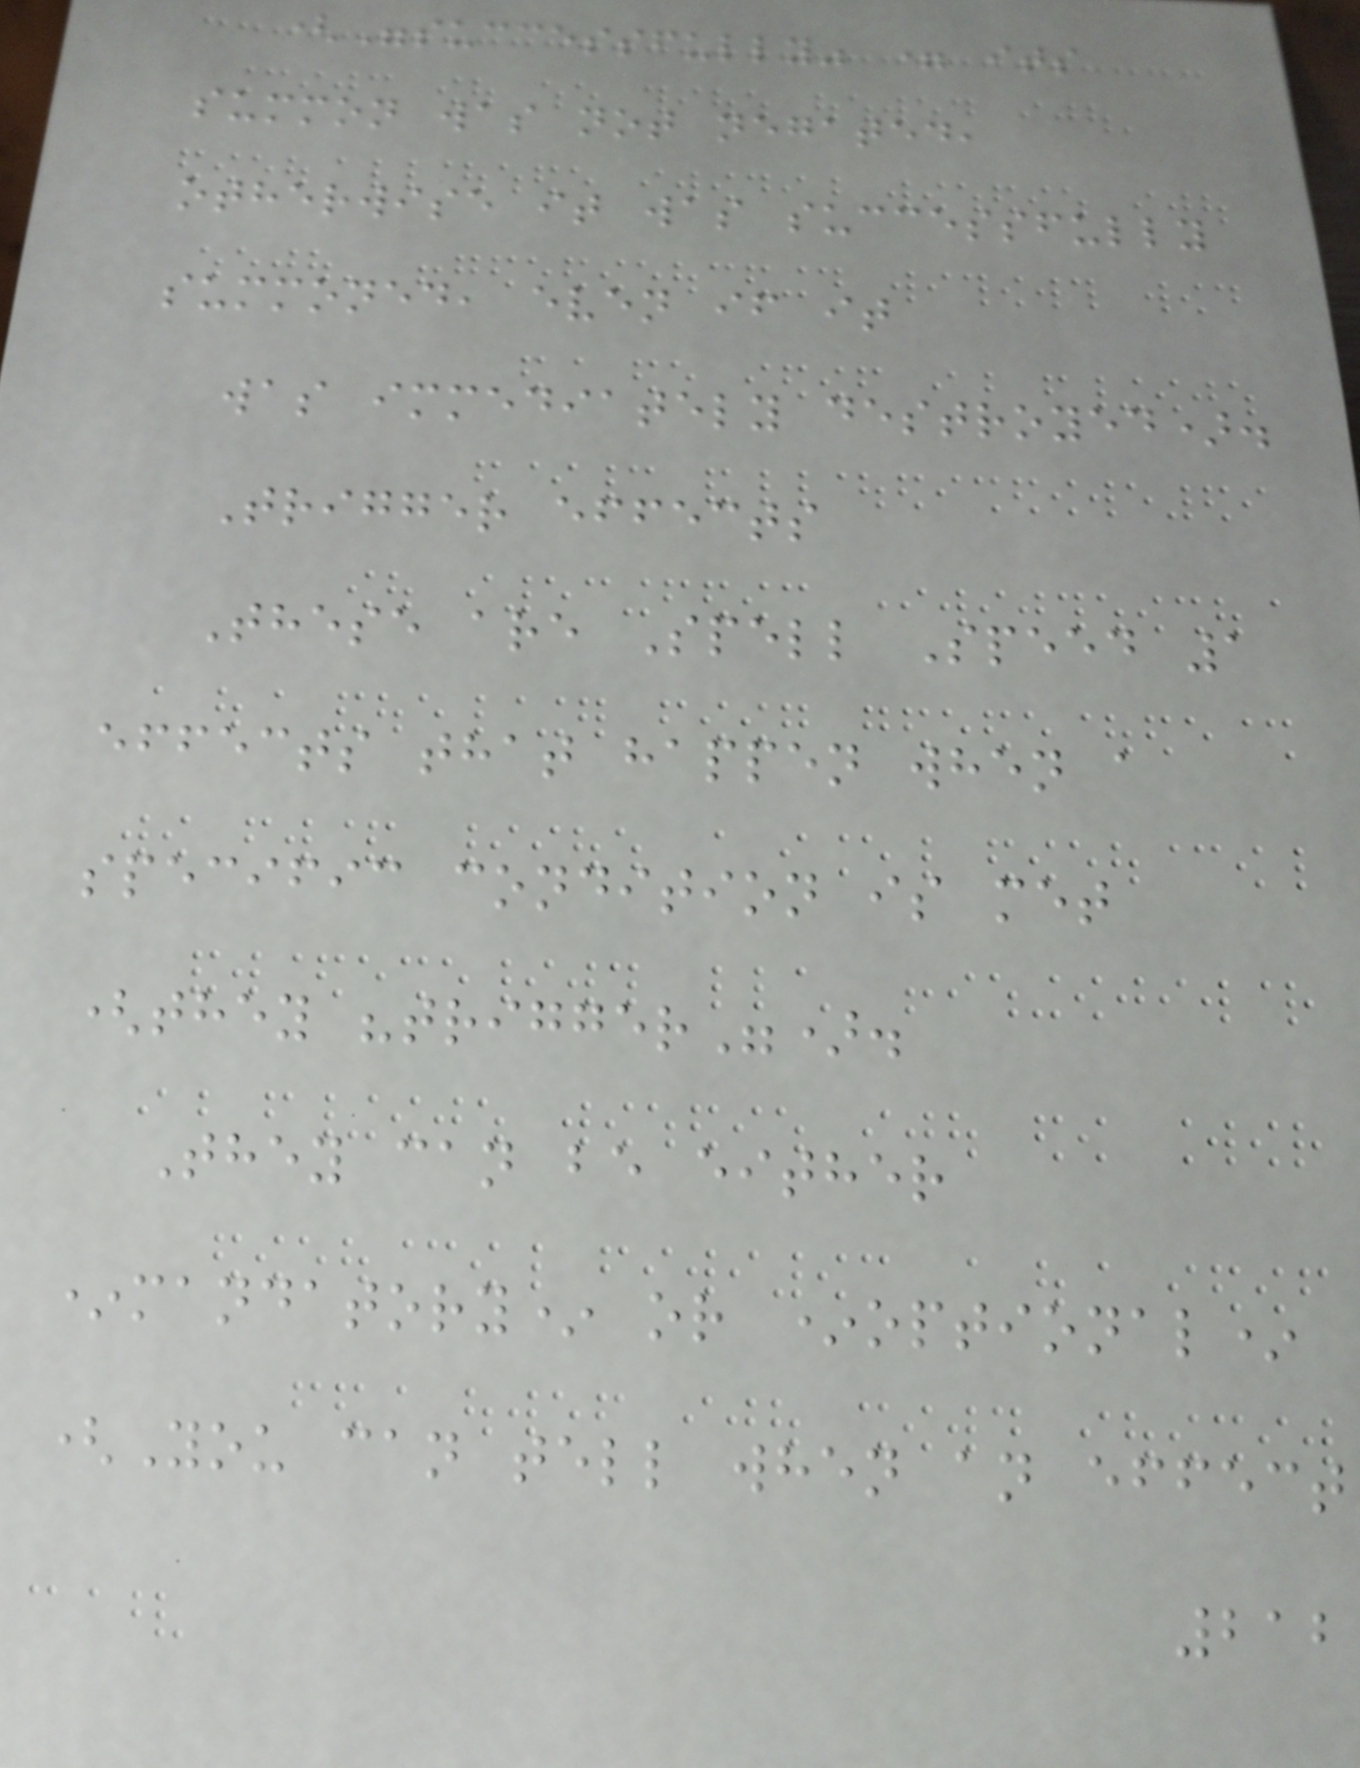("successfully" = its
summon was not negated,
otherwise it was successfully
summoned, even if it
was immediately destroyed).
Trigger effects
These are Spell Speed 1
effects that happen when a
specific condition is met
(they "trigger").
They can be either
*mandatory* or *optional*
(You can tell when an effect
212
